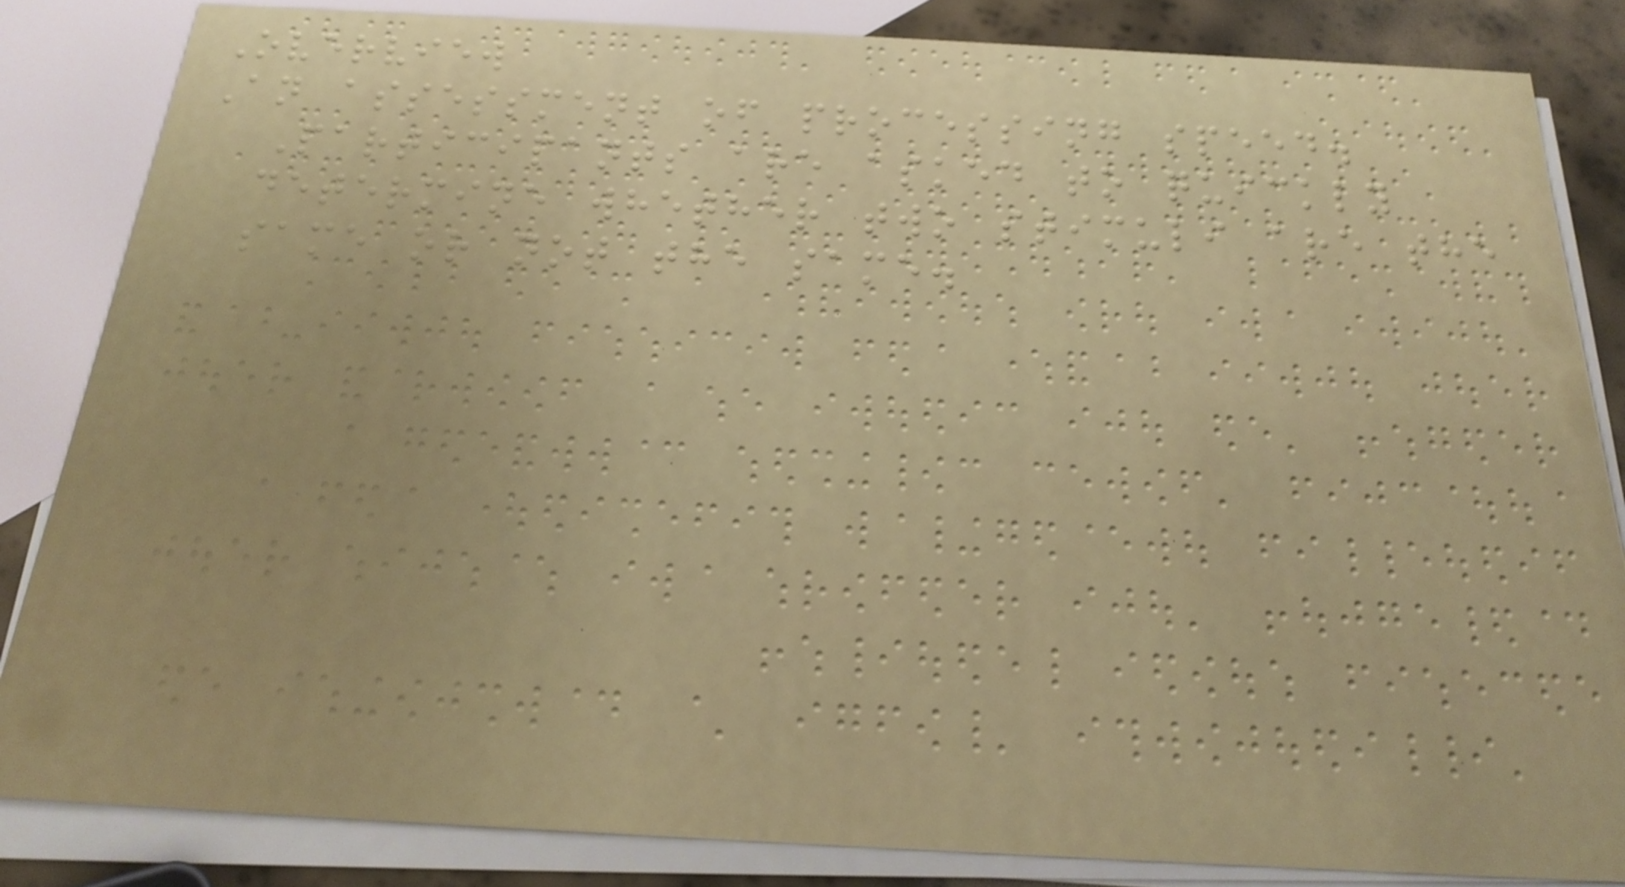Overview
An assessment of processing speed.
Participants are asked to quickly
determine whether two stimuli are the
same or not the same.
